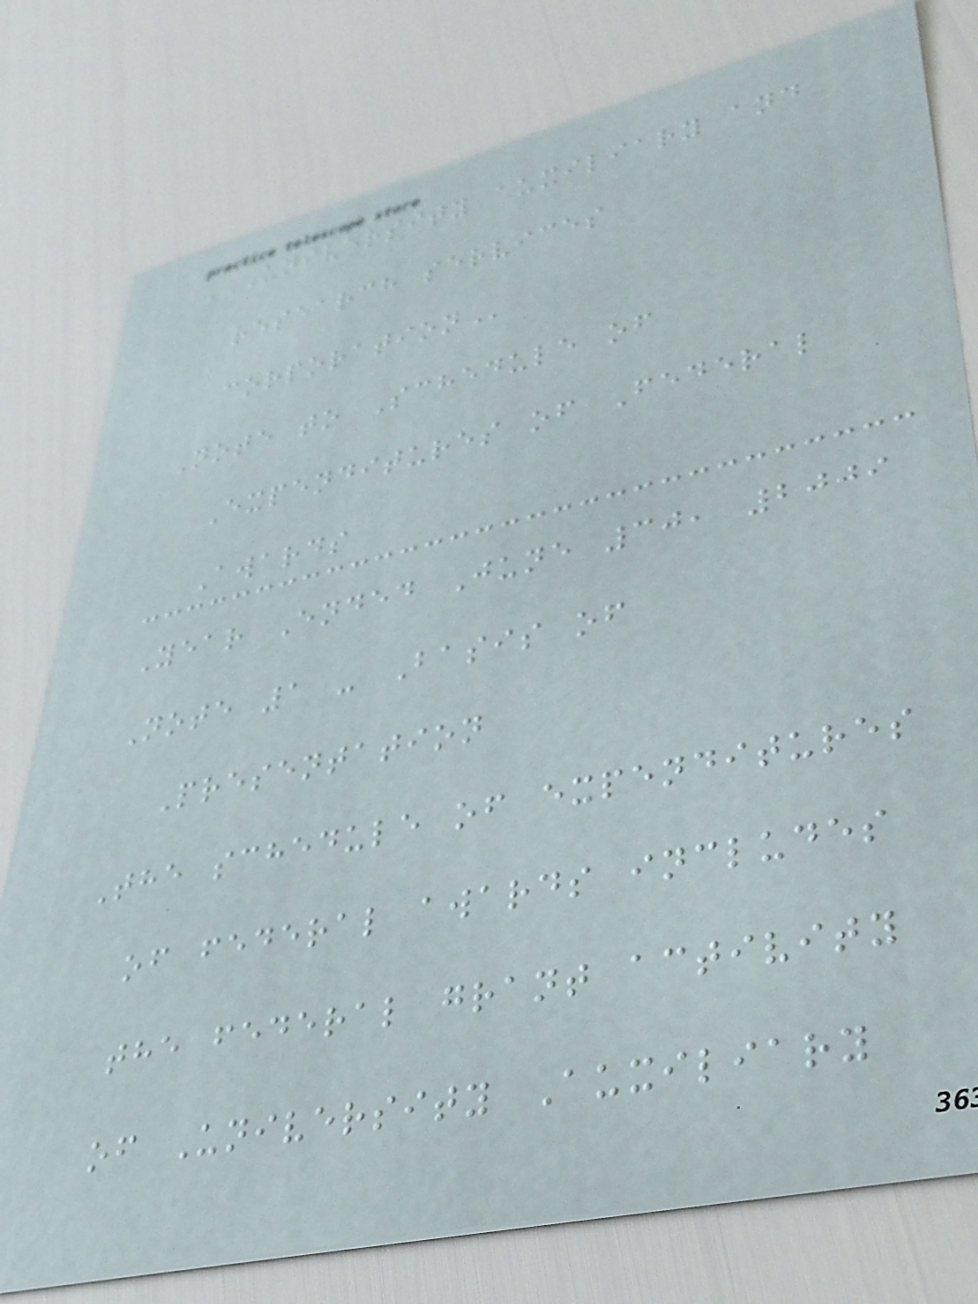UNIVERSITY AUXILIARY AND
RESEARCH SERVICES
CORPORATION
Note to Schedule of
Expenditures of Federal
Awards
Year Ended June 30, 2009
Note 1 - Basis of
Presentation
The schedule of expenditures
of federal awards includes
the federal grant activity
of University Auxiliary
